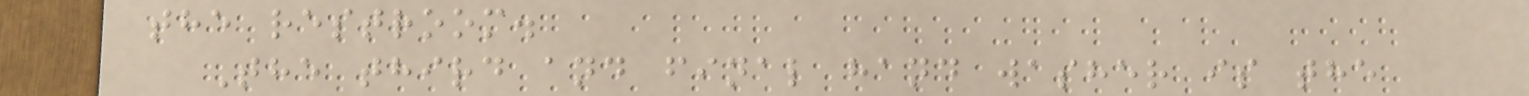the restroom.
The third and final hand washer is the
